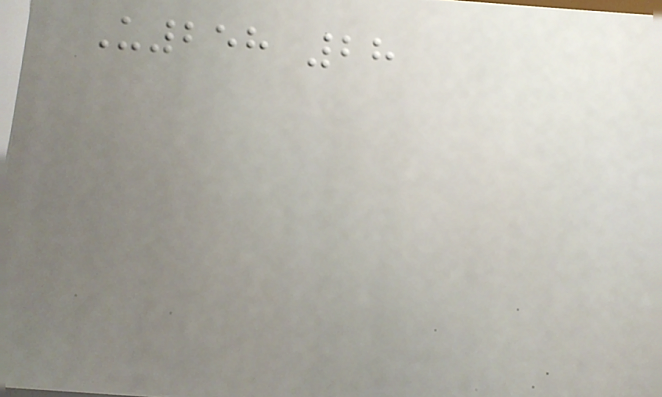U258 28
